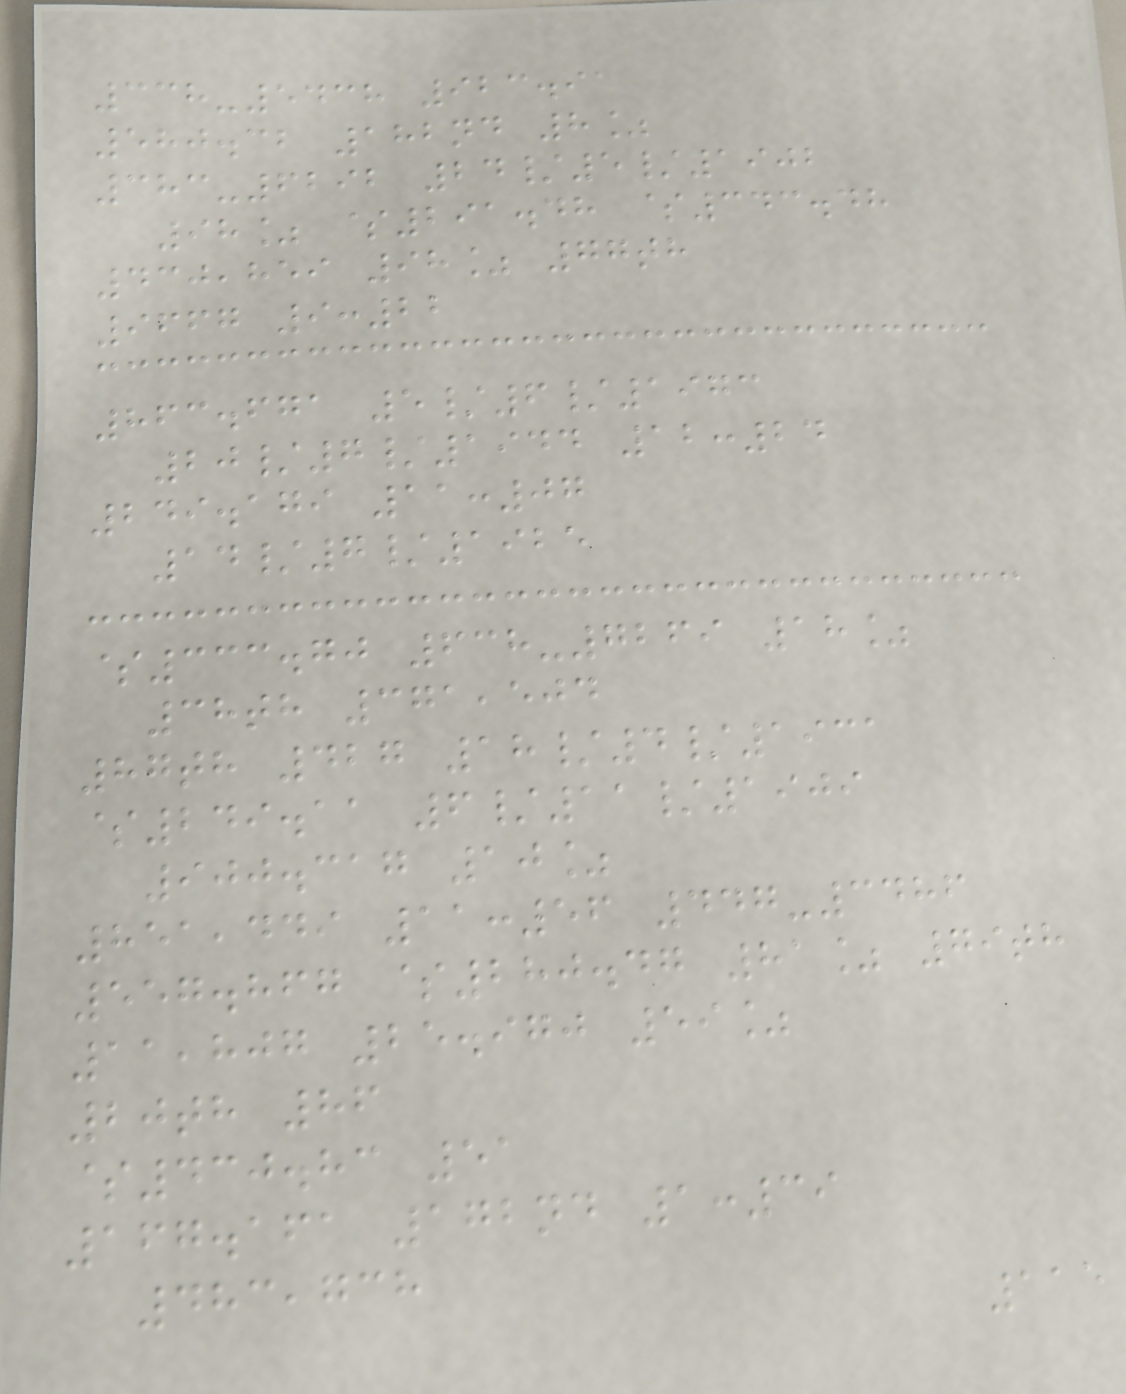338-5438 923.91
580.32 182nd 8%
383-6292 24/5/1902
98% $291.48 $343.48
430,859 98% 77th
9667 9:22
863.671 5/6/1973
20/7/1944 12:24
249.179 11:07
14/7/1925
$333.70 638-7269 18%
38th 371,504
87th 427 18/4/1931
$249.11 6/11/1909
900.317 10%
851,449 11:56 447-3486
557.867 $280.47 81% 79th
11,807 25.970 59%
20th 86
$430.83 51
167.161 172nd 1:39
483,738
115
